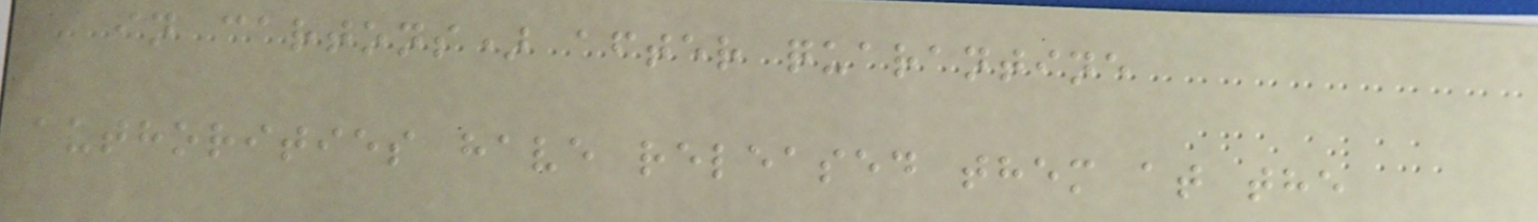in cartons) after quarantine
authorities have released them at the
